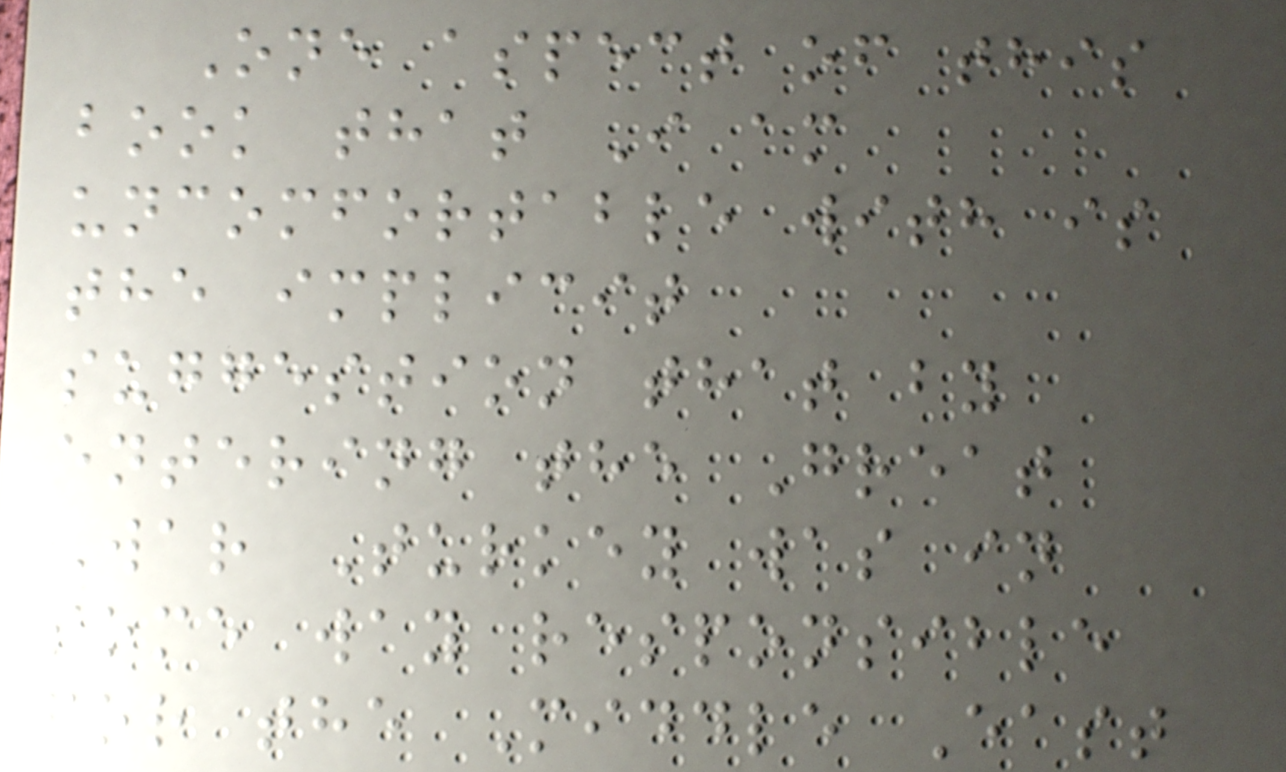One aspect of this
book that I am
uncomfortable with is
the implicit
suggestion that by
entering the Great
War Turkey was in
some way responsible
for the Middle East
